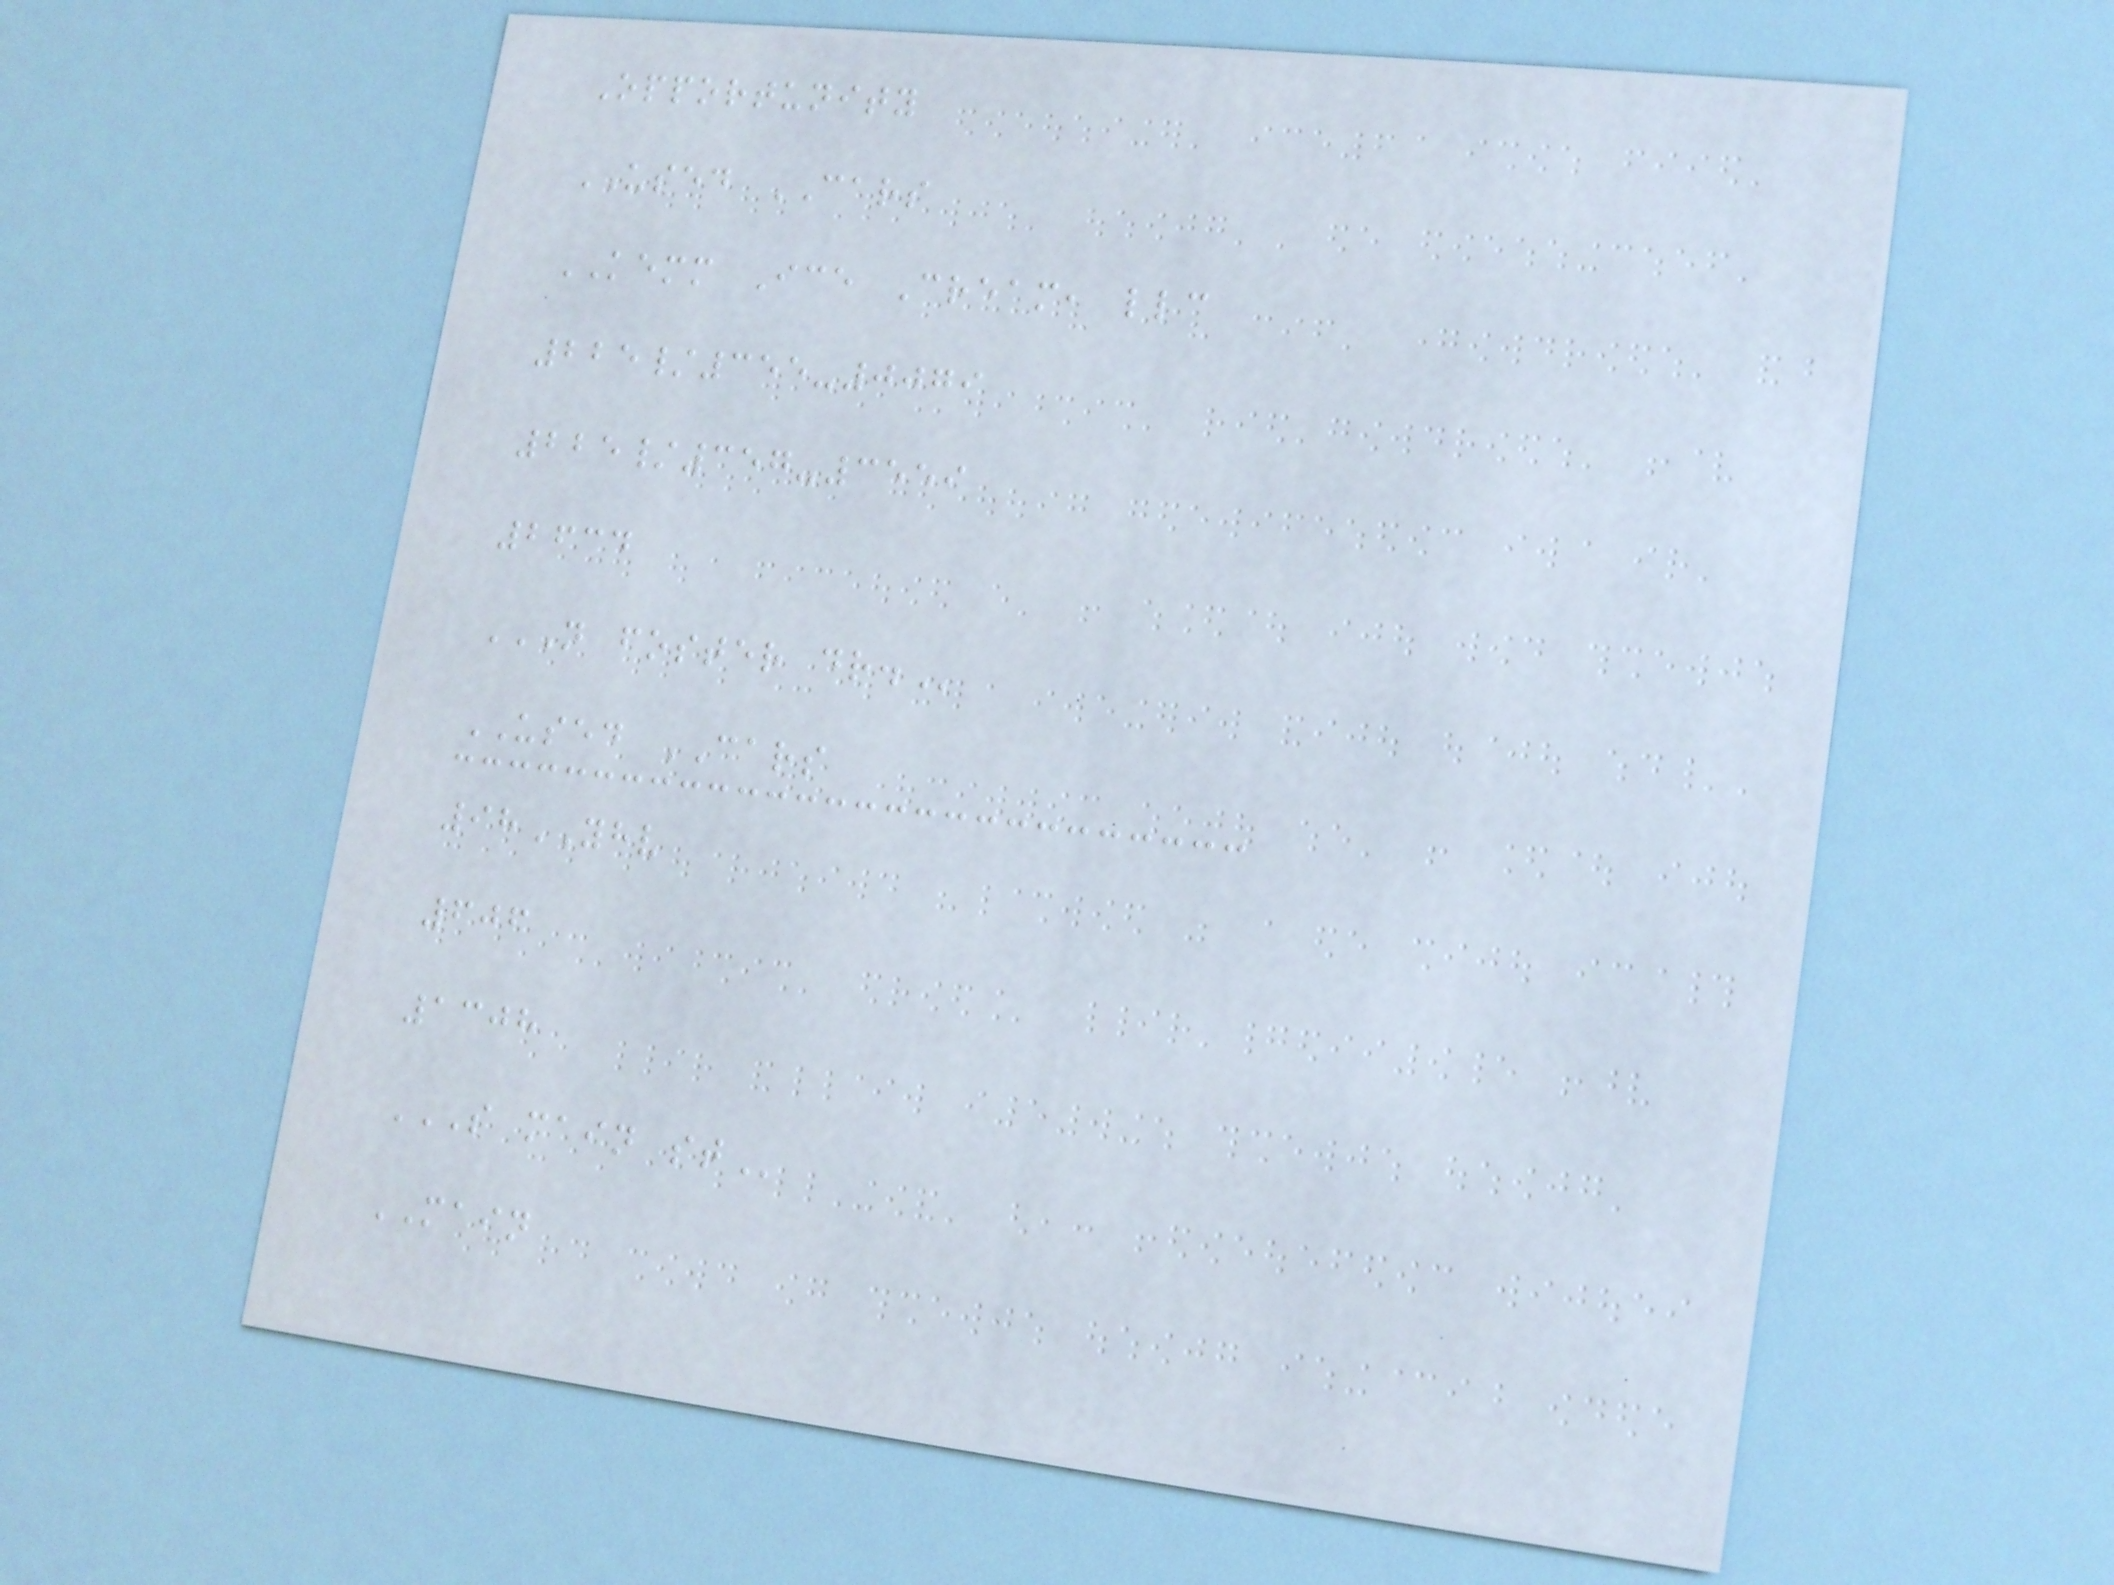Opportunity
USED CARS
KEMM Ice Cream, llc
225/355-0079
225/357-3559
2634
N FOSTER DR.
USED CARS
98YHV
606
1308
S MAIN ST
MAIN
